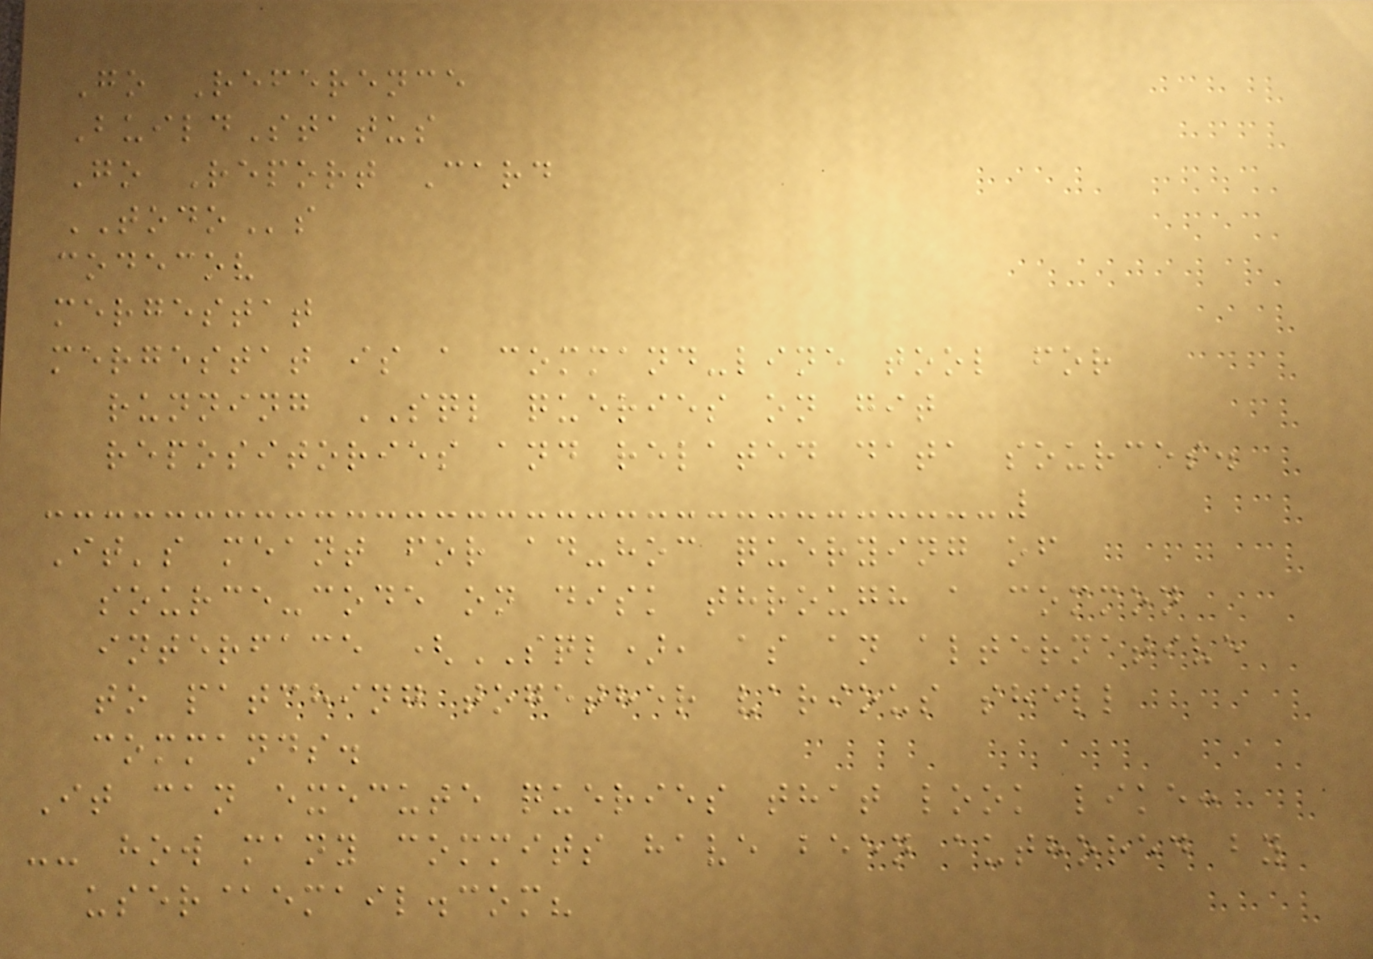Go Reference
BuildStatus
Go Report Card
TODOs
codecov
mergestat
mergestat is a command-line tool for
running SQL queries on git
repositories and related data sources.
It's meant for ad-hoc querying of
source-code on disk through a common
interface (SQL), as an alternative
to patching together various shell
commands.
It can execute queries that look like:
-- how many commits have been authored by
user@email.com?
